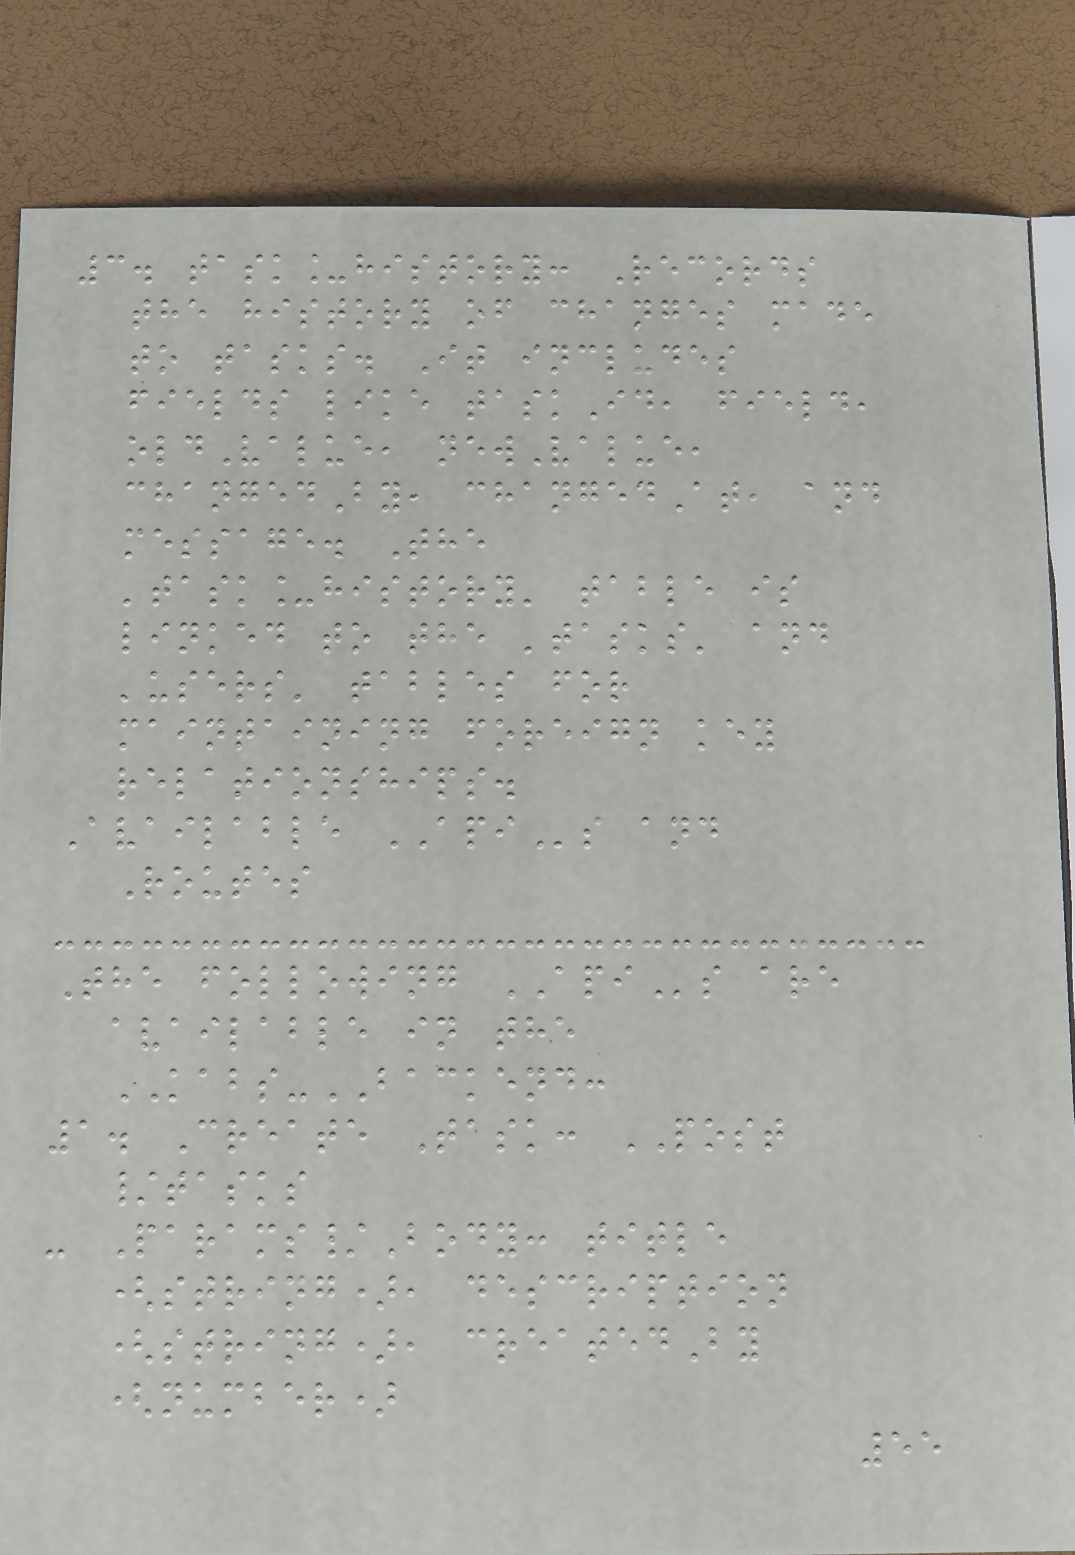3. task_history: Records
the history of changes made
to tasks. It includes
fields like taskId, field,
oldValue, newValue,
changedBy, changedAt, and
message. The
'task_history' table is
linked to the 'tasks' and
'users' tables for
maintaining foreign key
relationships.
Available APIs and
Routes
The following APIs are
available in the
KABS-BACKEND:
1. Create Task: POST
/tasks
- Params/Body: title
(string), description
(string), createdBy
(number)
55
